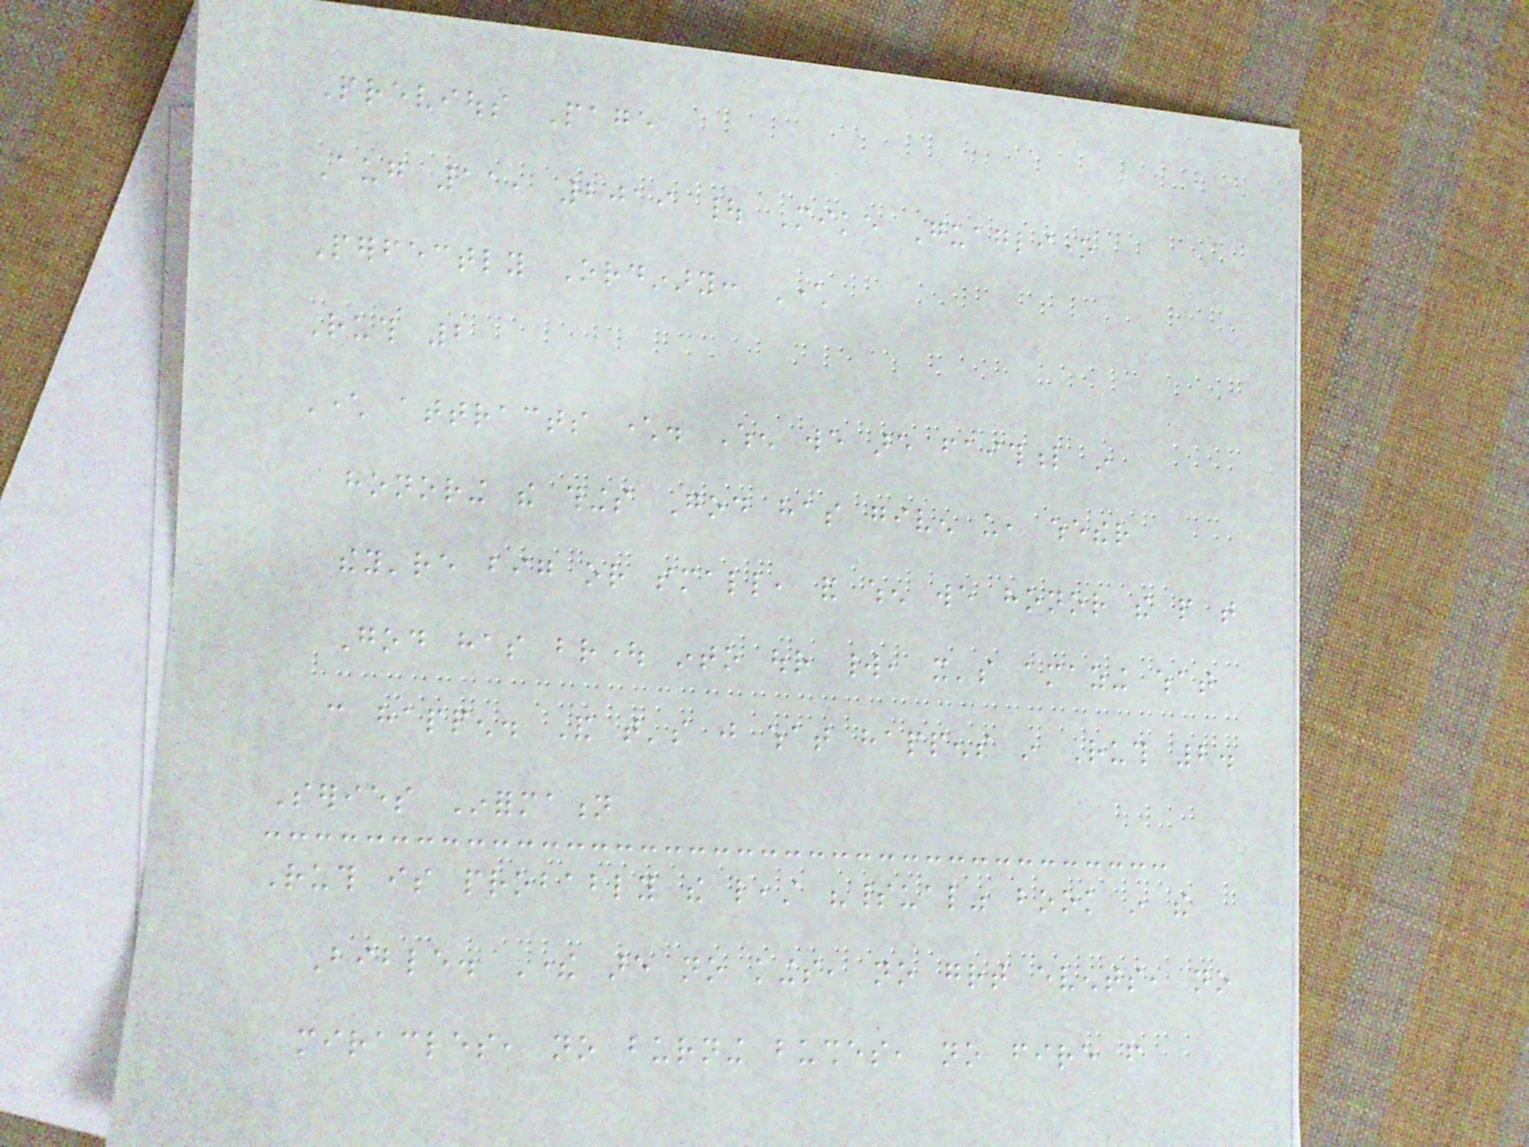Previous Page
Aug 11, 2019 | Mike Guaglione
Perfectly Ordinary: Character
Ruth 2
Character attracts character. When we are faithful in
honoring the things God has given us, whether
they're big or small, and when we honor the people that
God has brought into our world, it's amazing what
can happen. And that's just what happens in Ruth 2.
Series Information
Ruth is probably the least "spiritual" book in the
Bible. There are no kings, no great events, no
miracles, no burning bushes, no fire from
